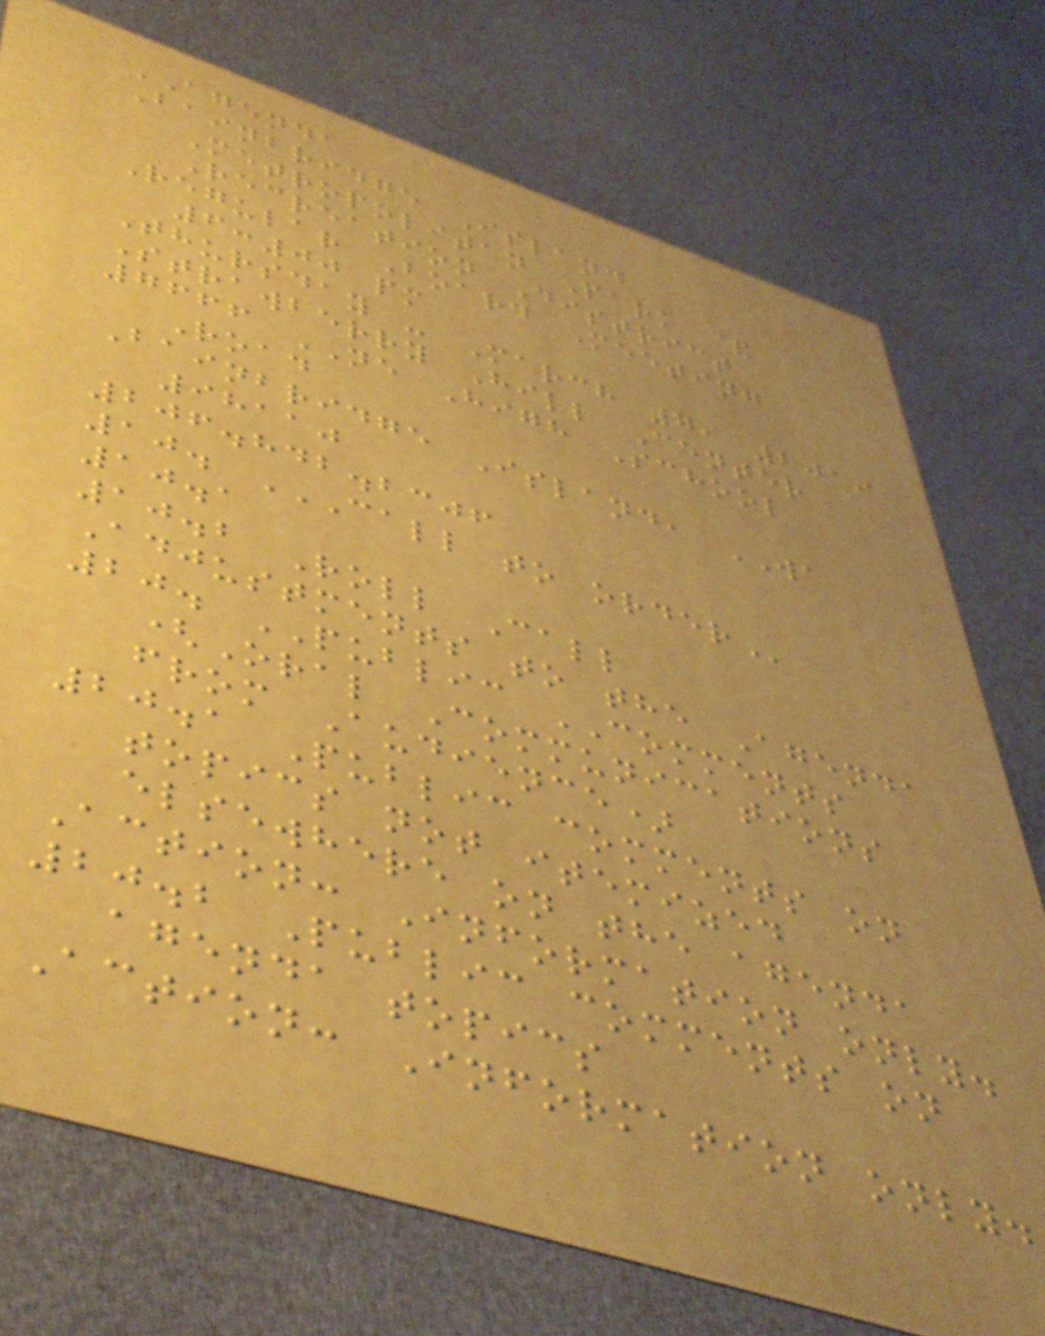AGENDA
Bainbridge Island
Metropolitan Park &
Recreation District
Regular Board Meeting
6:00 pm
Thursday - March 7, 2019
Strawberry Hill Center
7666 NE High School
Road
Bainbridge Island, WA
98110
206.842.2306
10. CALL TO ORDER
10.1
10.2 Roll Call
Adjustments to the Agenda
20. PUBLIC COMMENTS
(Oral Communications
from Audience)
20.1 Public comments on
topics not itemized
elsewhere on the agenda
Action: Information only.
20.2 Public comments on
agenda topics
Action: Information only.
